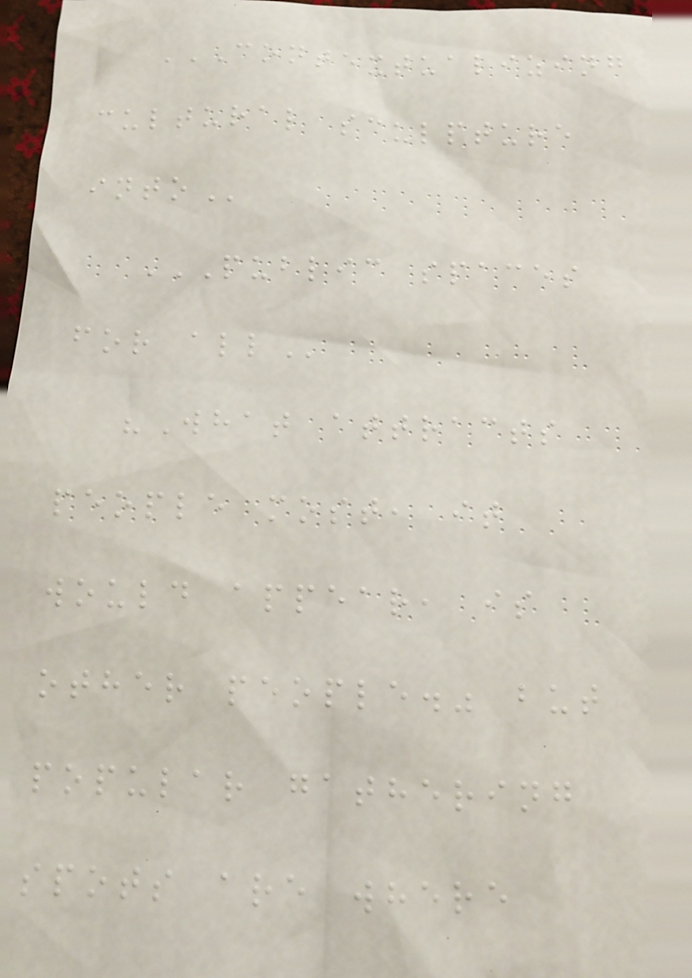CONTEXTUALIZING
CULTURAL SCULPTURE
INTO
PUBLIC SPACES
FOR ALL
"What attracts
people most, it
would appear, is
other people." but
popular gathering
spots are where
